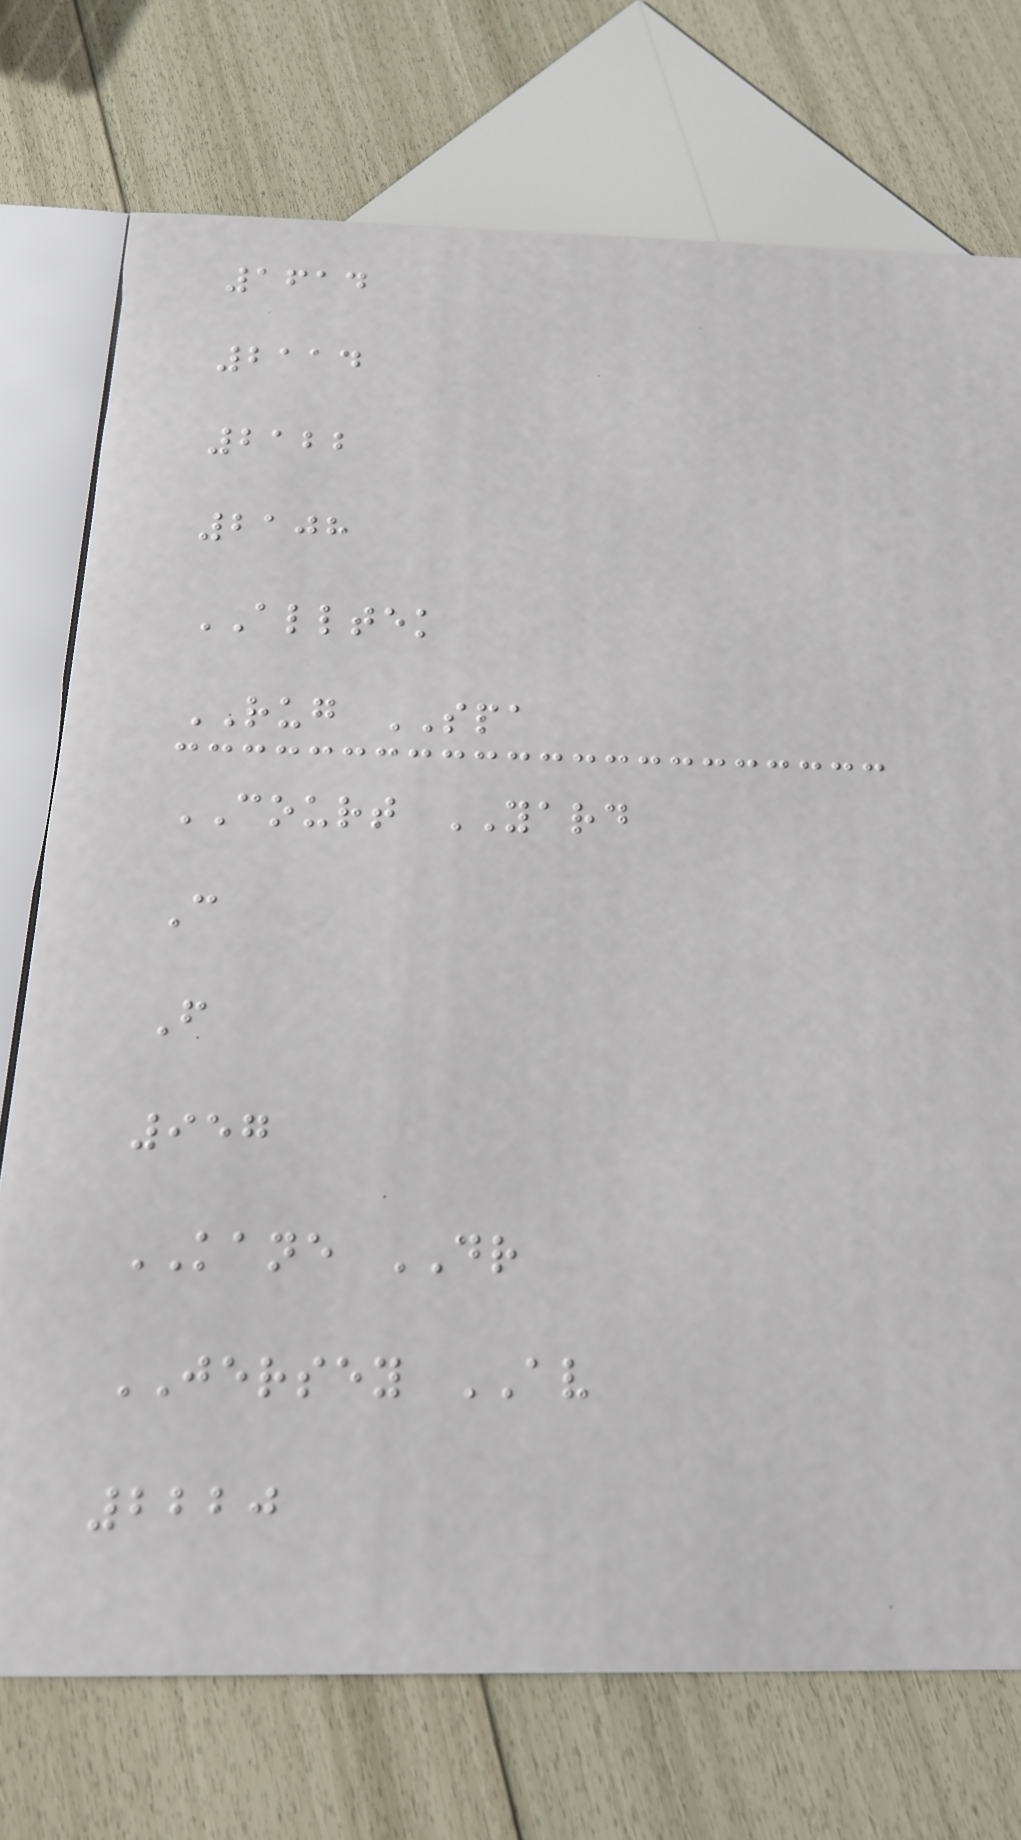1614
2114
2122
2108
ALLTEK
RUG SPA
COURT YARD
C
F
957
KANE DR
JERSEY AV
2220
